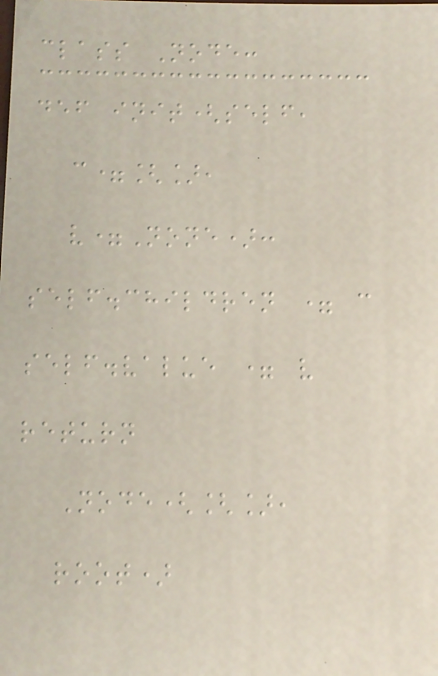class Node:
def init(self,
c=[],
v=None):
self.children = c
self.value = v
return
Node([],
root)
